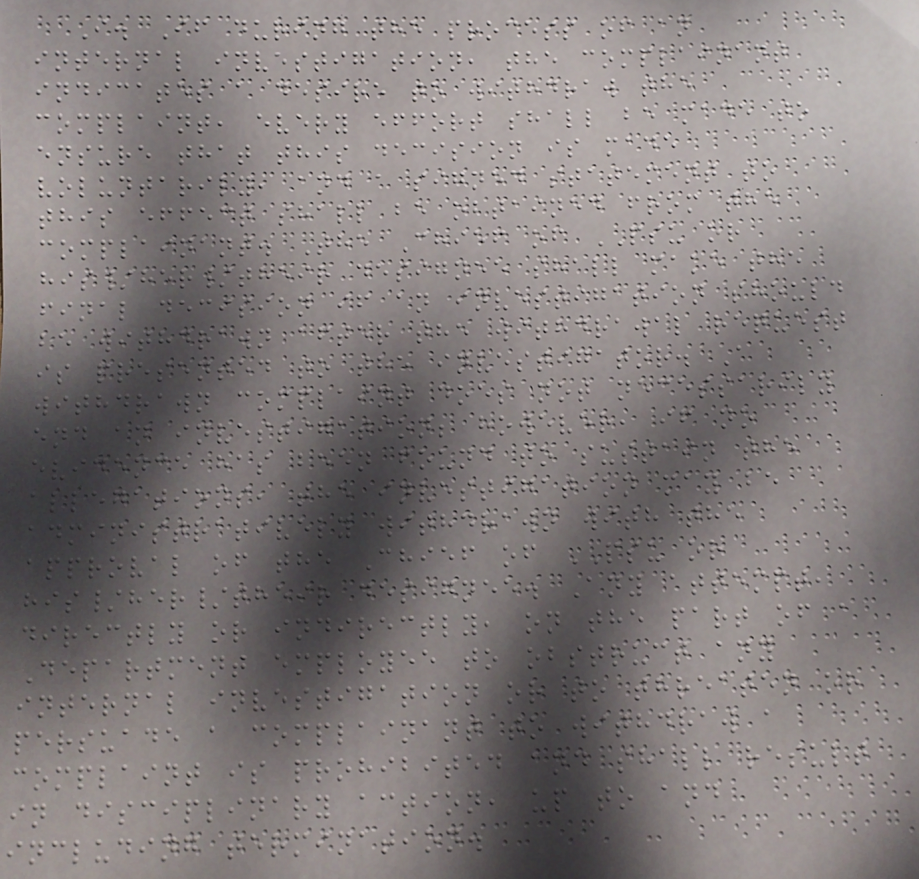I. If during the process of an
internal investigation, the complainant
indicates a desire to withdraw the
complaint, every effort shall be made to
ensure that this decision is made
voluntarily, and a signed statement to
this effect shall be obtained from the
complainant. The Chief of PSU or
his/her/their designee shall make the
final decision if an investigation should
be withdrawn after the withdrawal request
is presented to the investigator. A
withdrawn complaint does not necessarily
end an investigation; however, if no
evidence has been found to sustain the
allegations, the investigation may be
administratively withdrawn with the
approval of the Chief of PSU or
his/her/their designee. Any attempt,
directly or indirectly, on the part of a
Department employee to obstruct any
internal investigation or to threaten or
persuade a complainant to withdraw a
complaint is prohibited and shall result
in disciplinary action, up to and
including termination.
